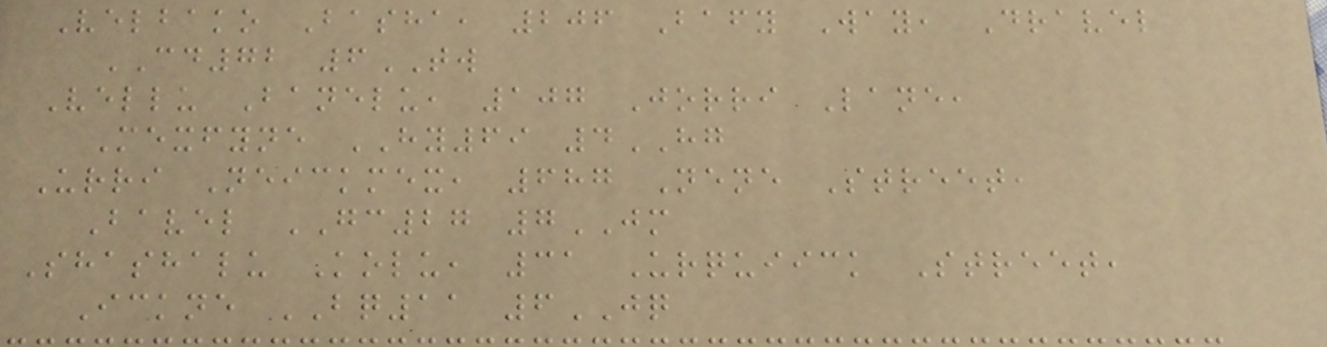Velbako Basha, 206 Bafy Way, Dravel
CD72 6TW
Vellu Banelu, 107 Jorri Lane,
Mexfyne HY69 4HG
Urri Neickmex, 687 Nene Street,
Bavel GC27 7JM
Shashalu Kolu, 31 Urquiick Street,
Ickne BQ11 6JQ
